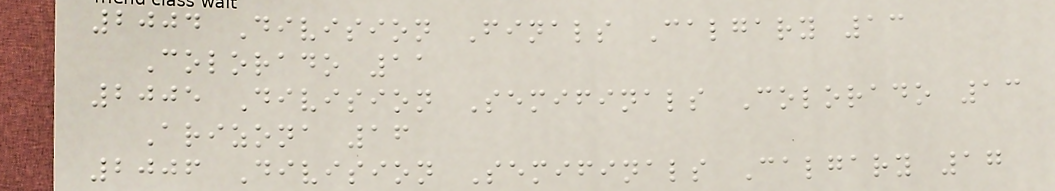2004 Division Finals Calgary 13
Colorado 11
2005 Division Semifinals Colorado 13
Arizona 16
2006 Division Semifinals Calgary 17
